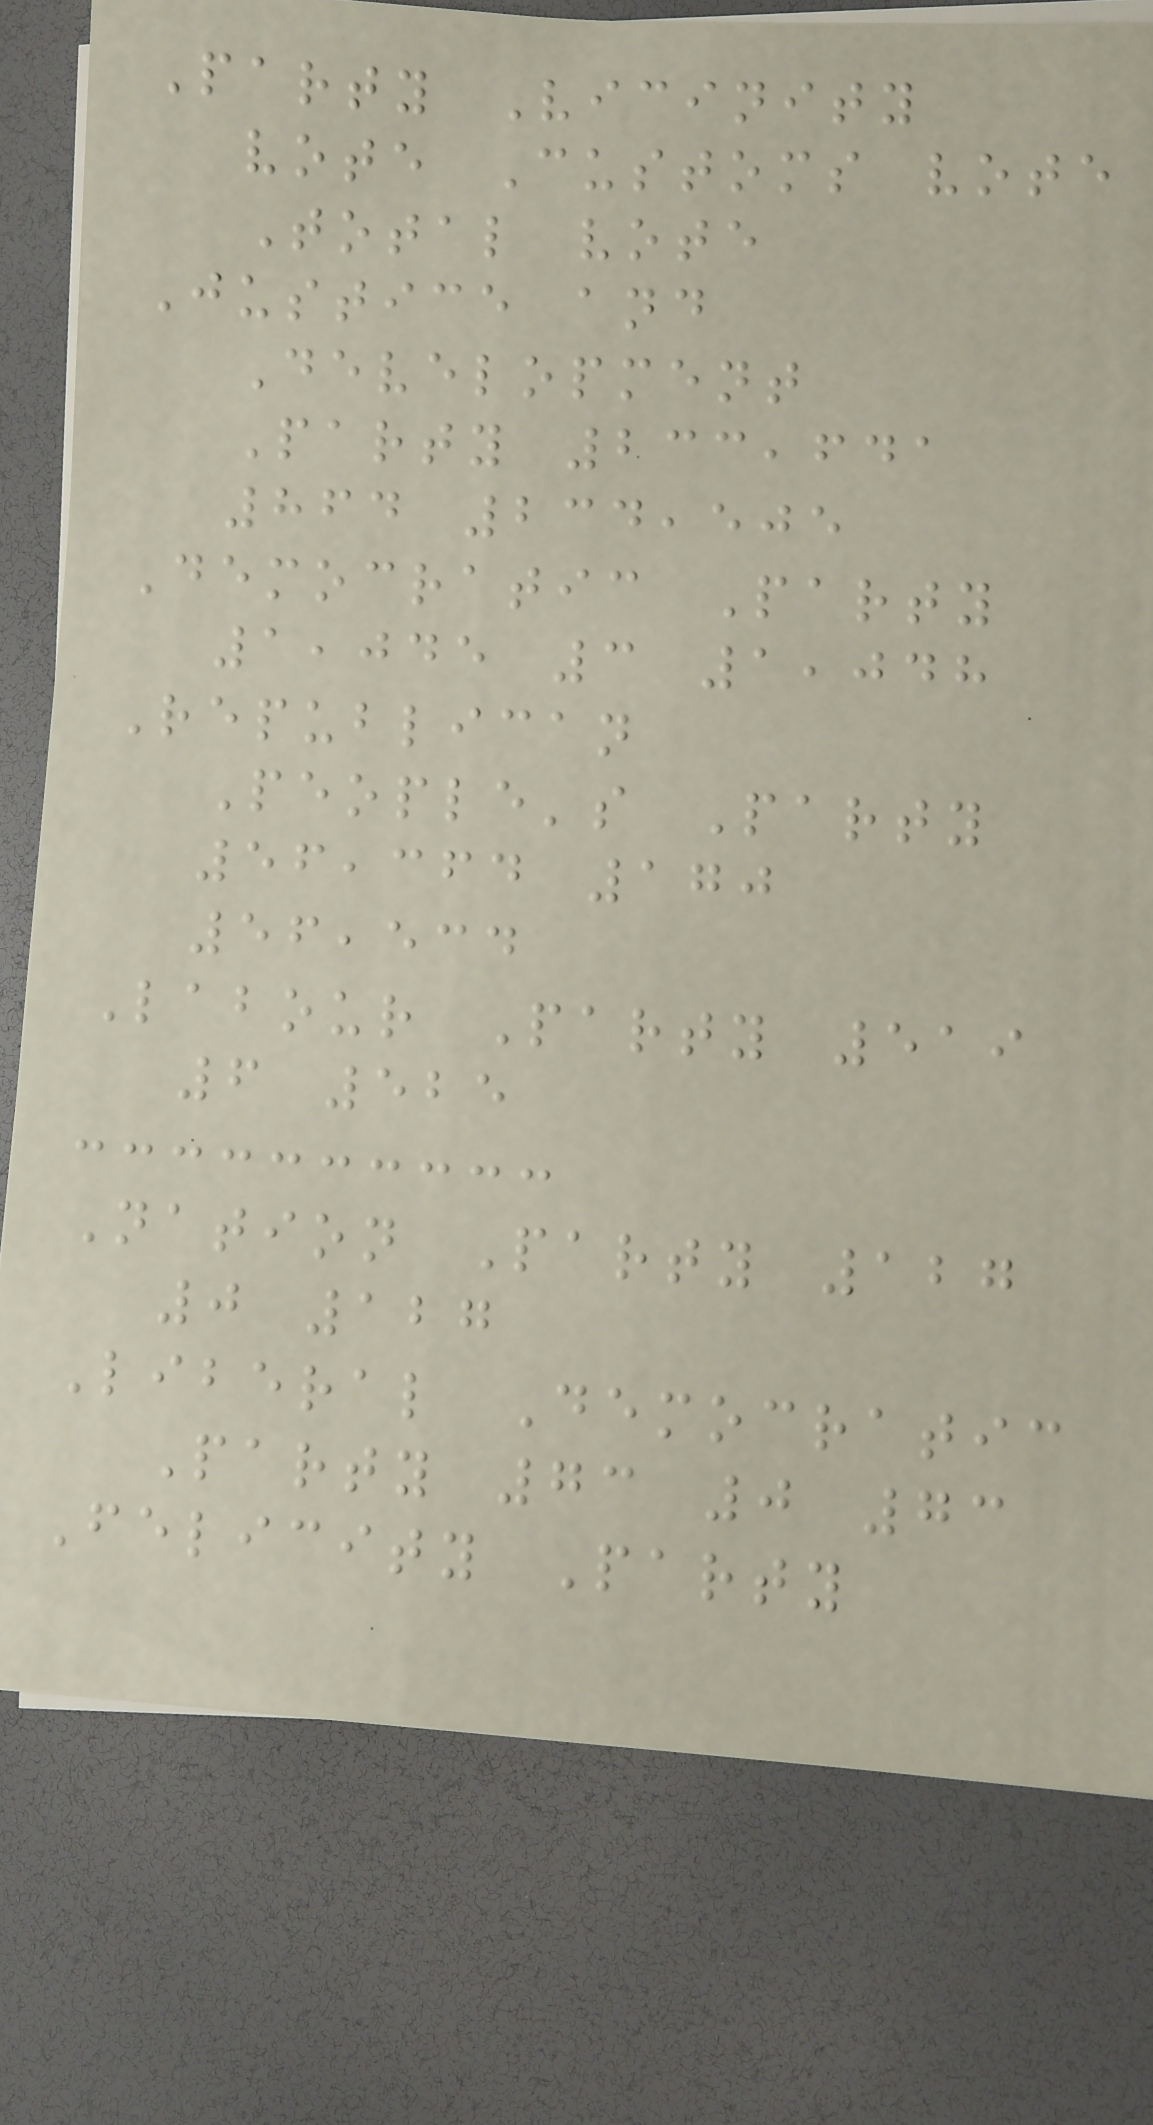Party Vicinity
vote Customs vote
Total vote
Justice and
Development
Party 233,641
864 234,505
Democratic Party
1,045 3 1,048
Republican
People's Party
56,364 170
56,534
Labour Party 519
6 525
Nation Party 127
0 127
Liberal Democratic
Party 73 0 73
Felicity Party
